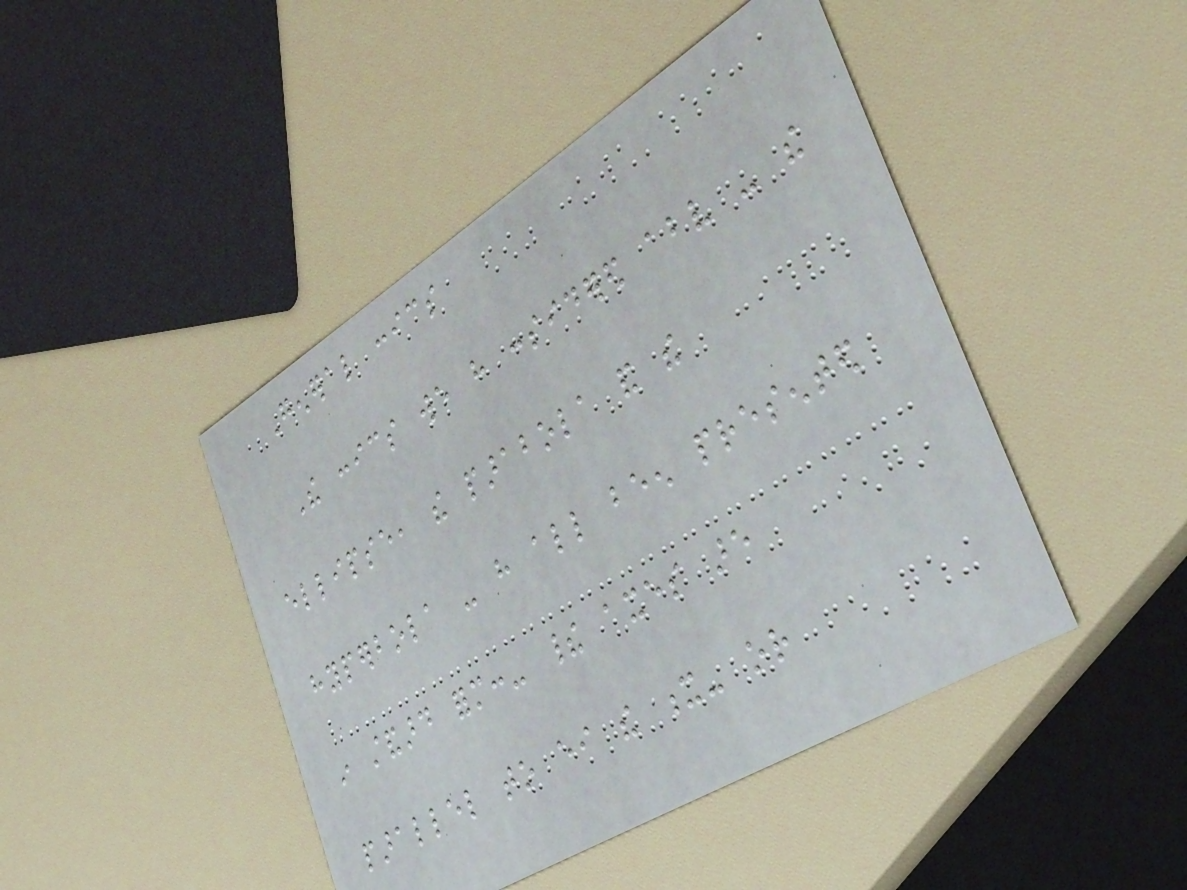General conics
The conics we have considered above - the
ellipse, the parabola and the
hyperbola - have all been presented
in standard form:- their axes are
parallel to either the x- or
